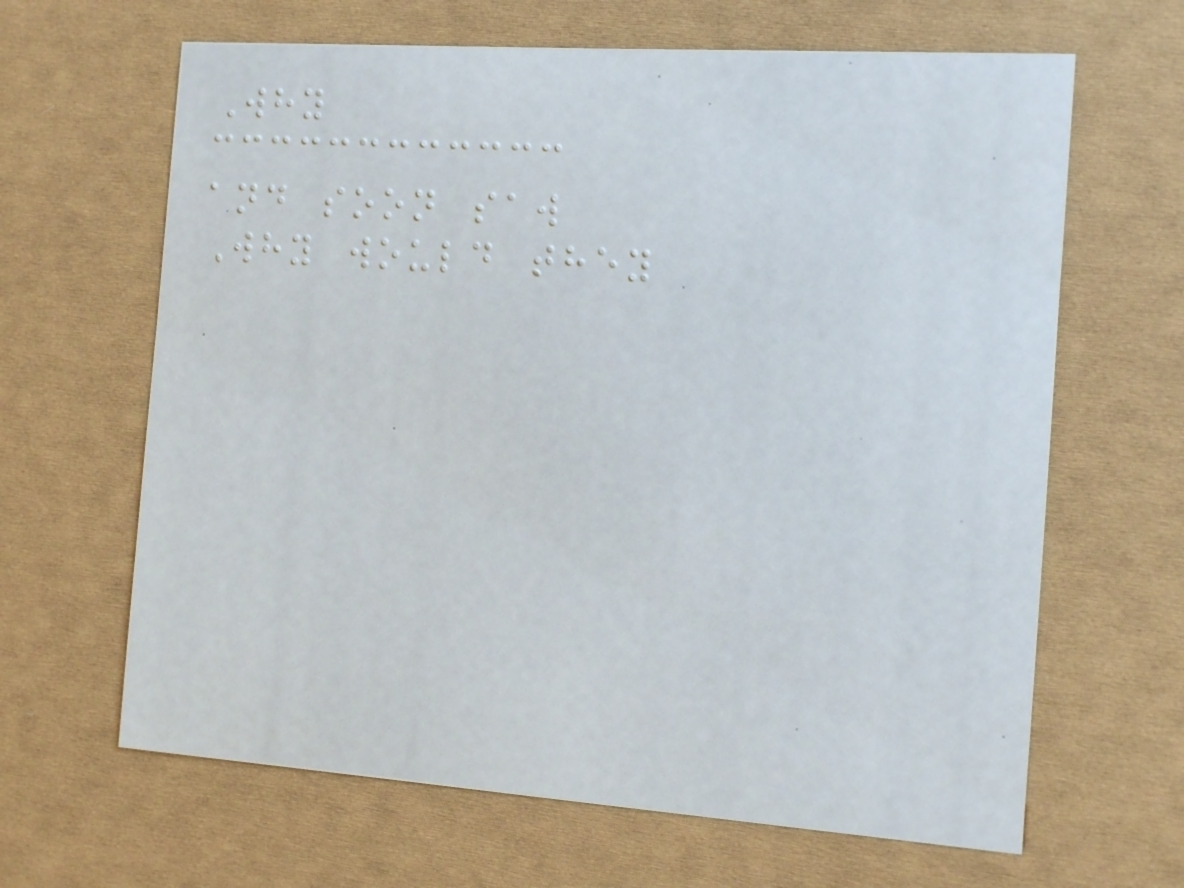Why
and soon saw
Why would they
